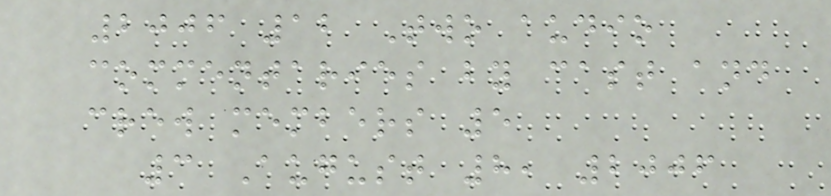2006 12 Two audio
commentaries by cast and
crew members 5
3 August 8, 2006
